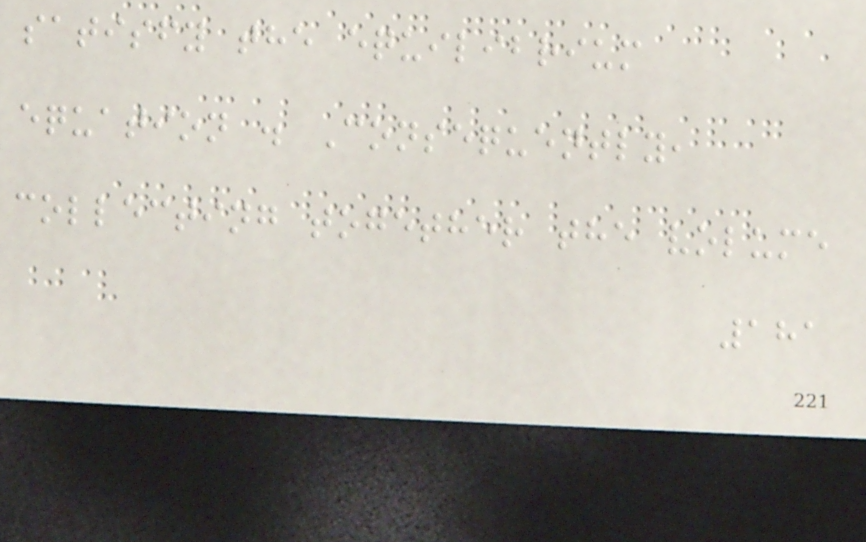satisfy the equilibrium
equation . Consequently,
collecting together the volume
181
